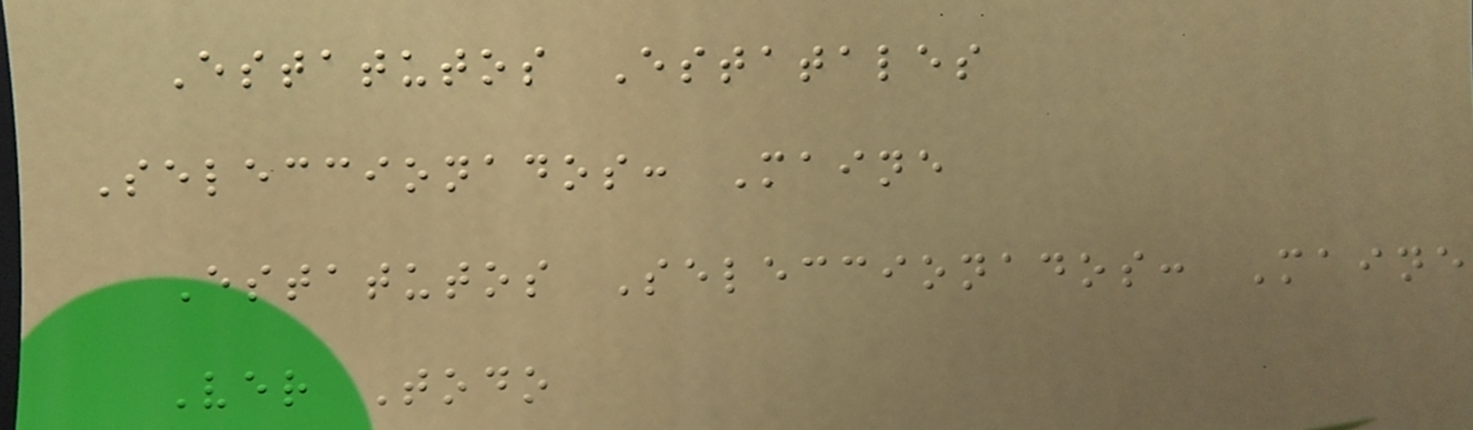Estatutos Estatales
Seleccionados: Maine
Estatutos Seleccionados: Maine
Ver Todo
